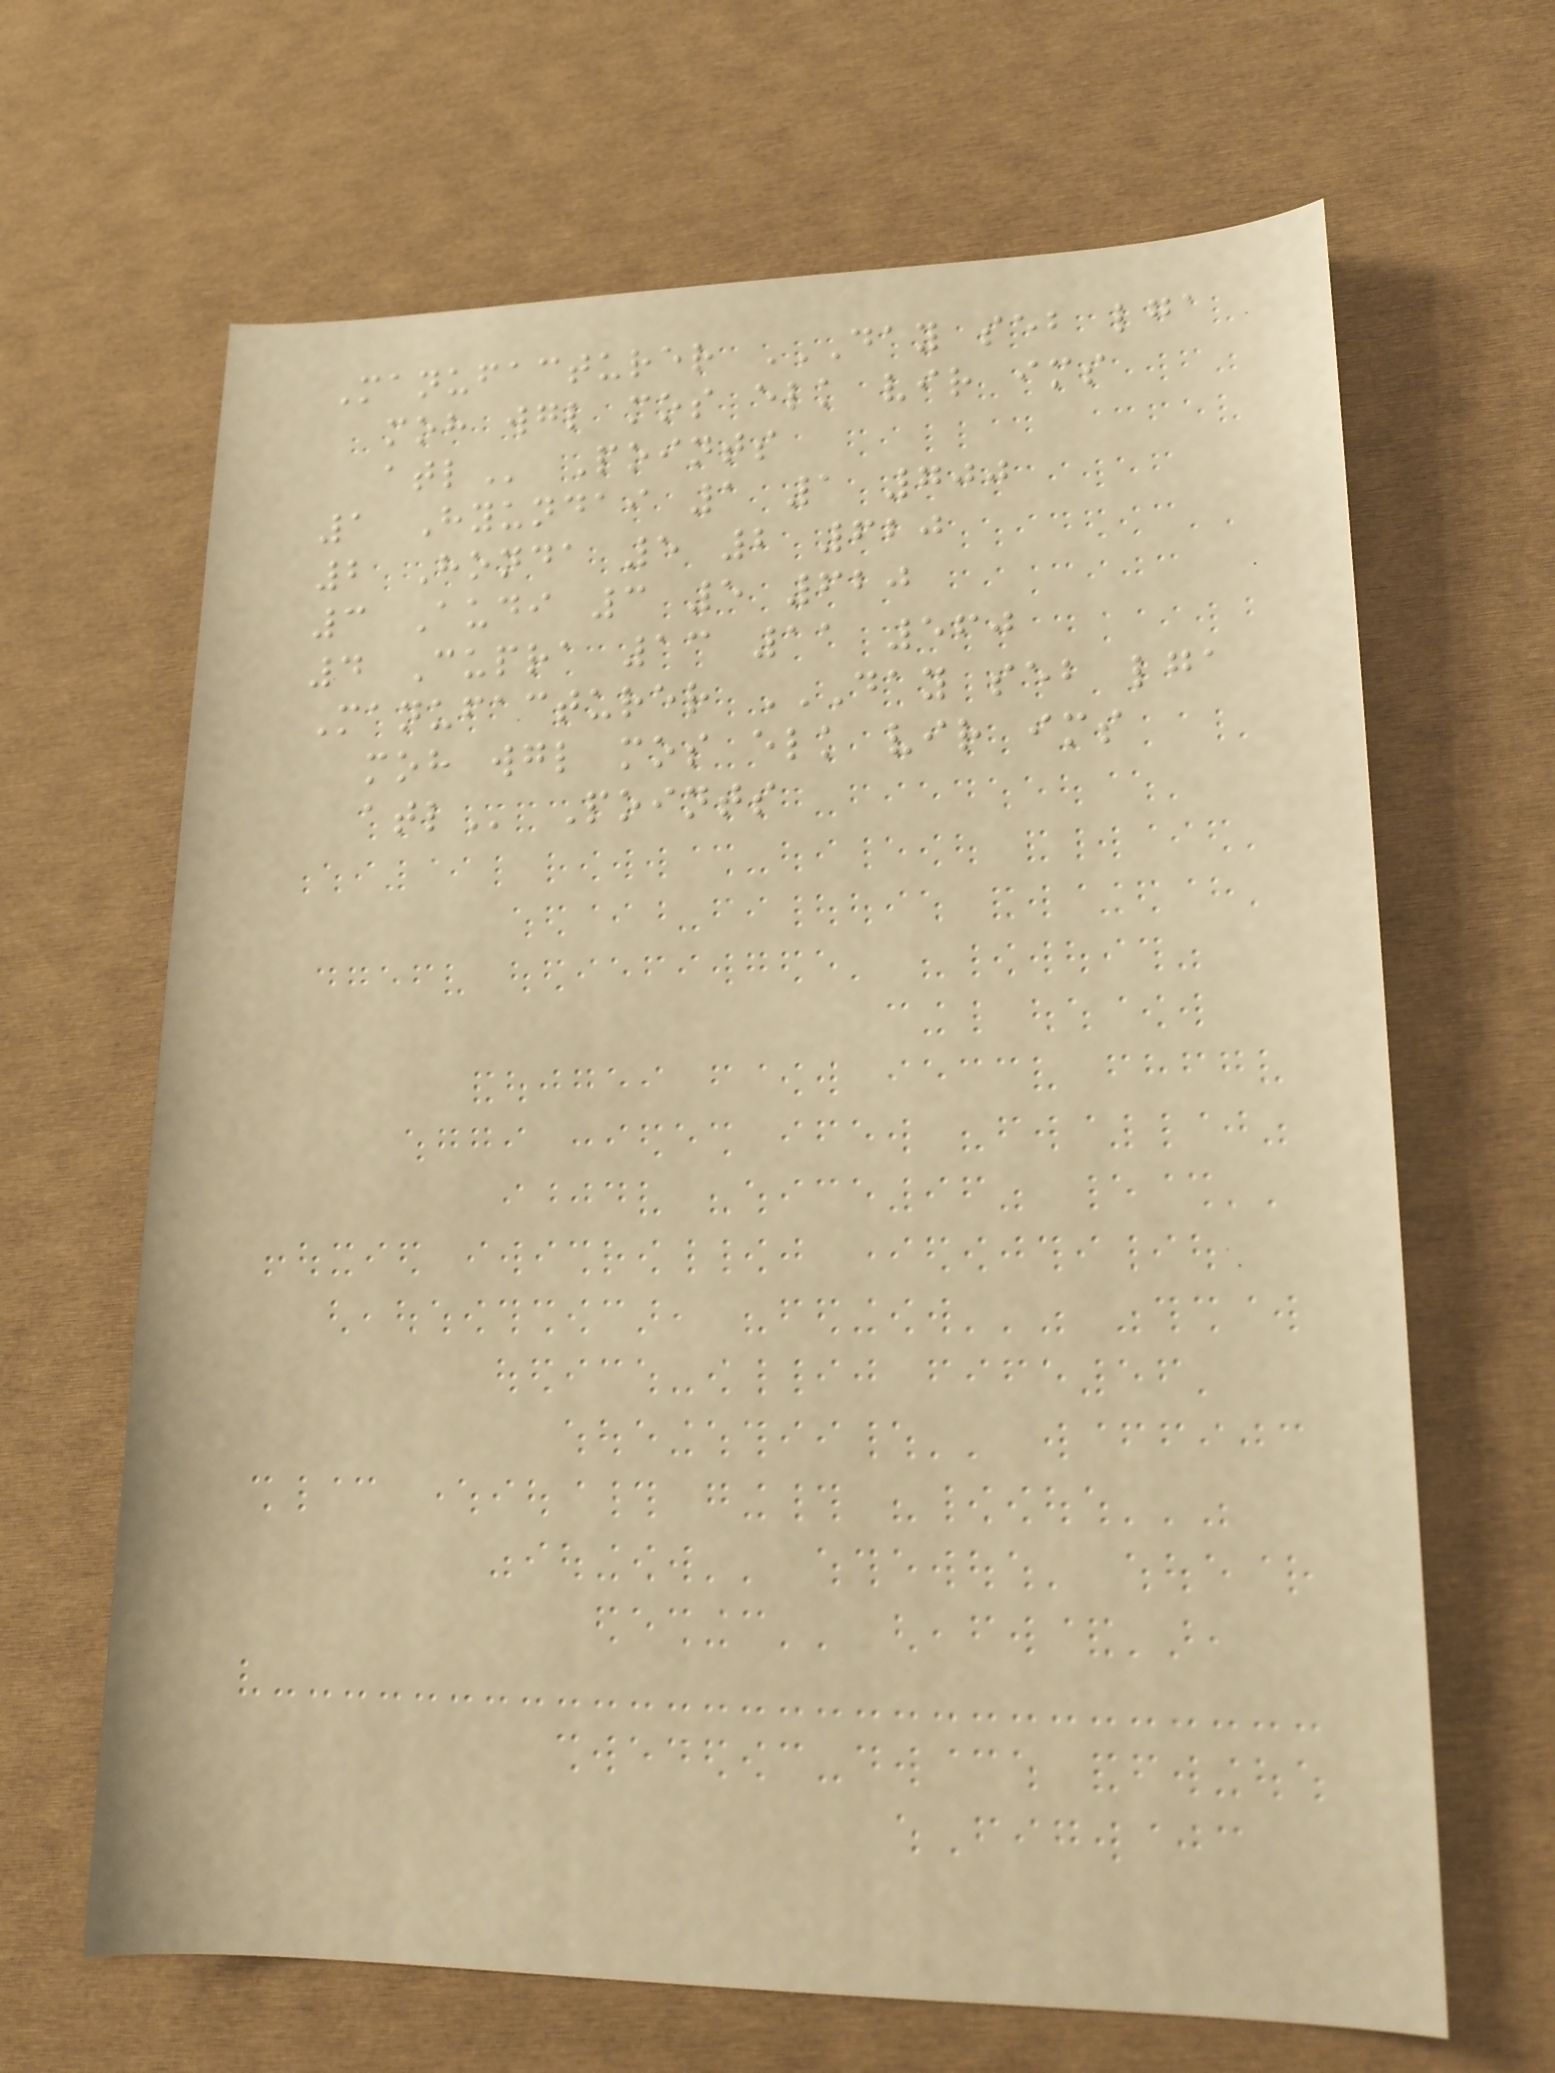Manufacturer DAY SEB LGA
MOH WGL MOS ELK VIR IMS
ATL Points
1 Hyundai 1 1 700
2 Honda 5 2 620
3 Audi 3 5 620
4 Cupra 13 11 560
Manufacturer DAY SEB LGA
MOH WGL MOS ELK VIR IMS
ATL Points
